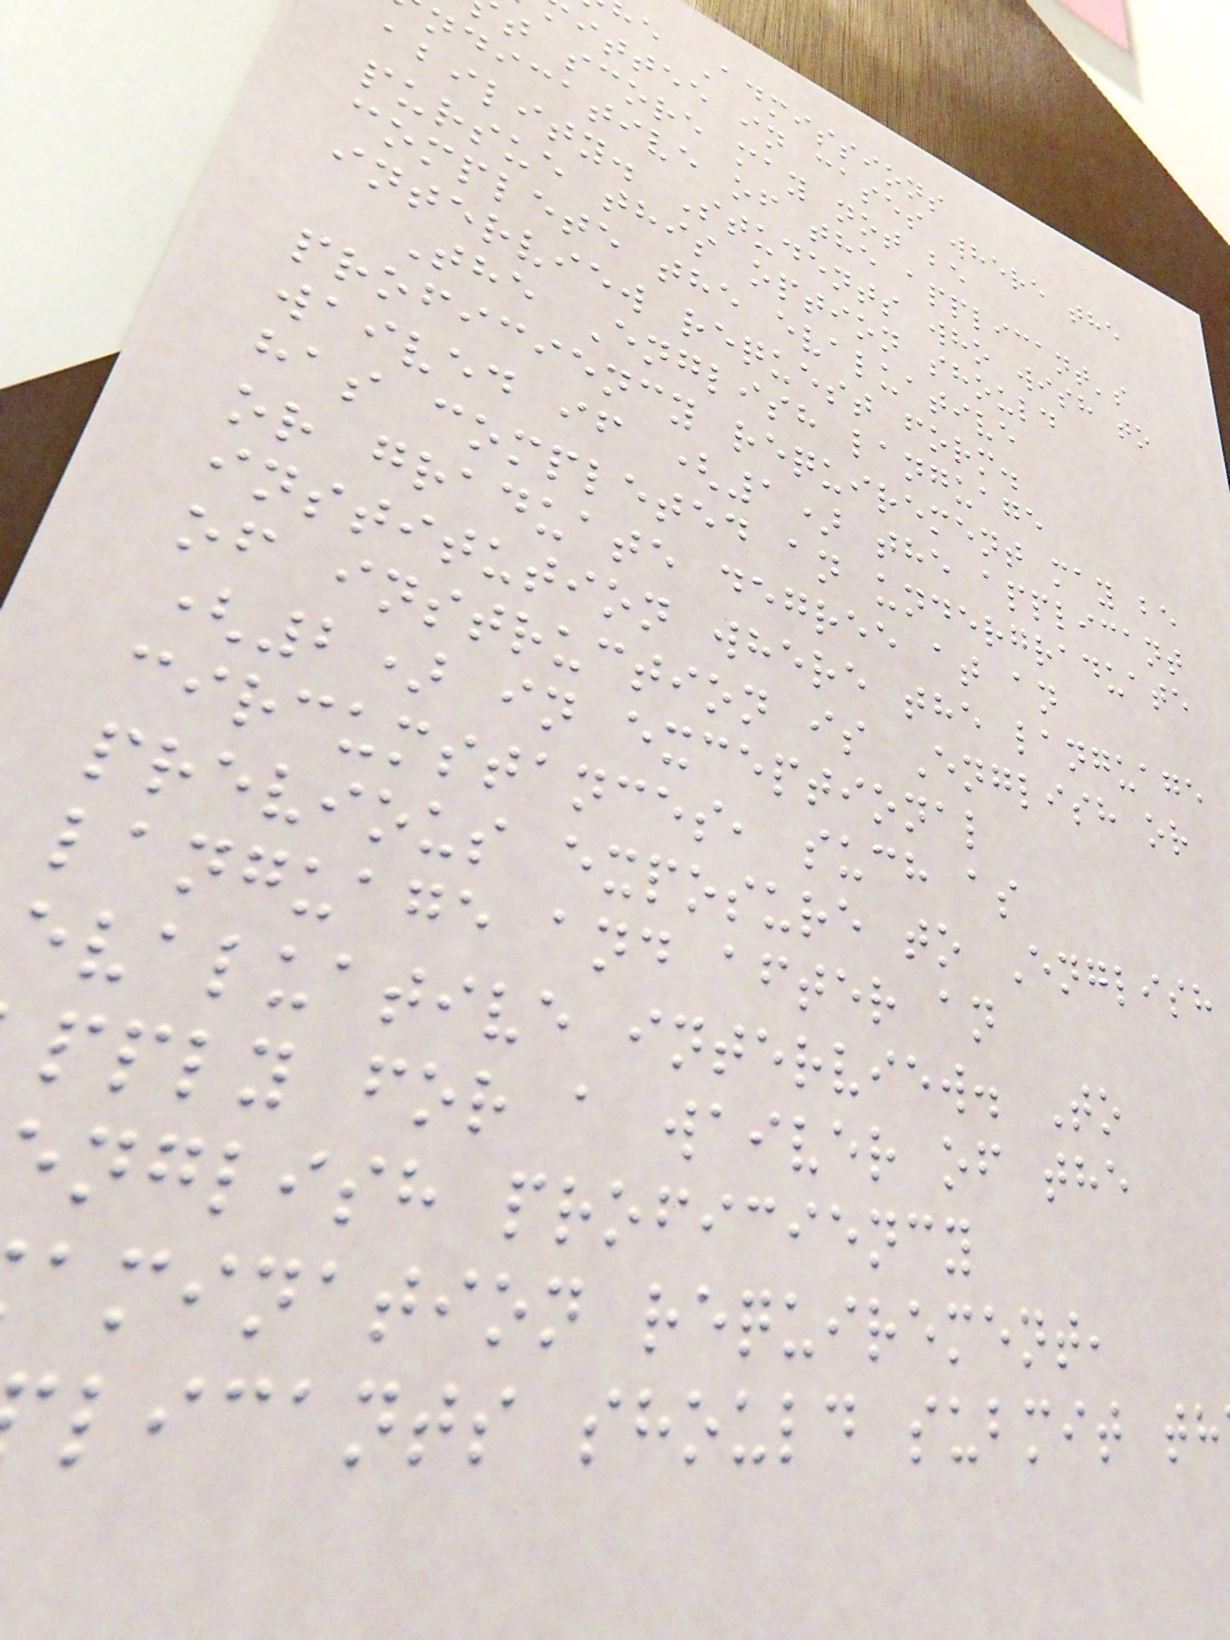e Admissions
ittee in cases where the
t score may not be
ndicative of the applicant's
ability. Students who wish to
pursue this option should
complete the evaluative
interview request form.
The English language
proficiency requirement may be
waived if (1) the applicant
has completed an undergraduate
or graduate degree at an
institution where the language
of instruction is English or
(2) in exceptional
circumstances, such as
previous exposure to English
language and after an
evaluative interview. To
pply for a waiver of the
nglish proficiency
amination requirement,
licants should submit th
